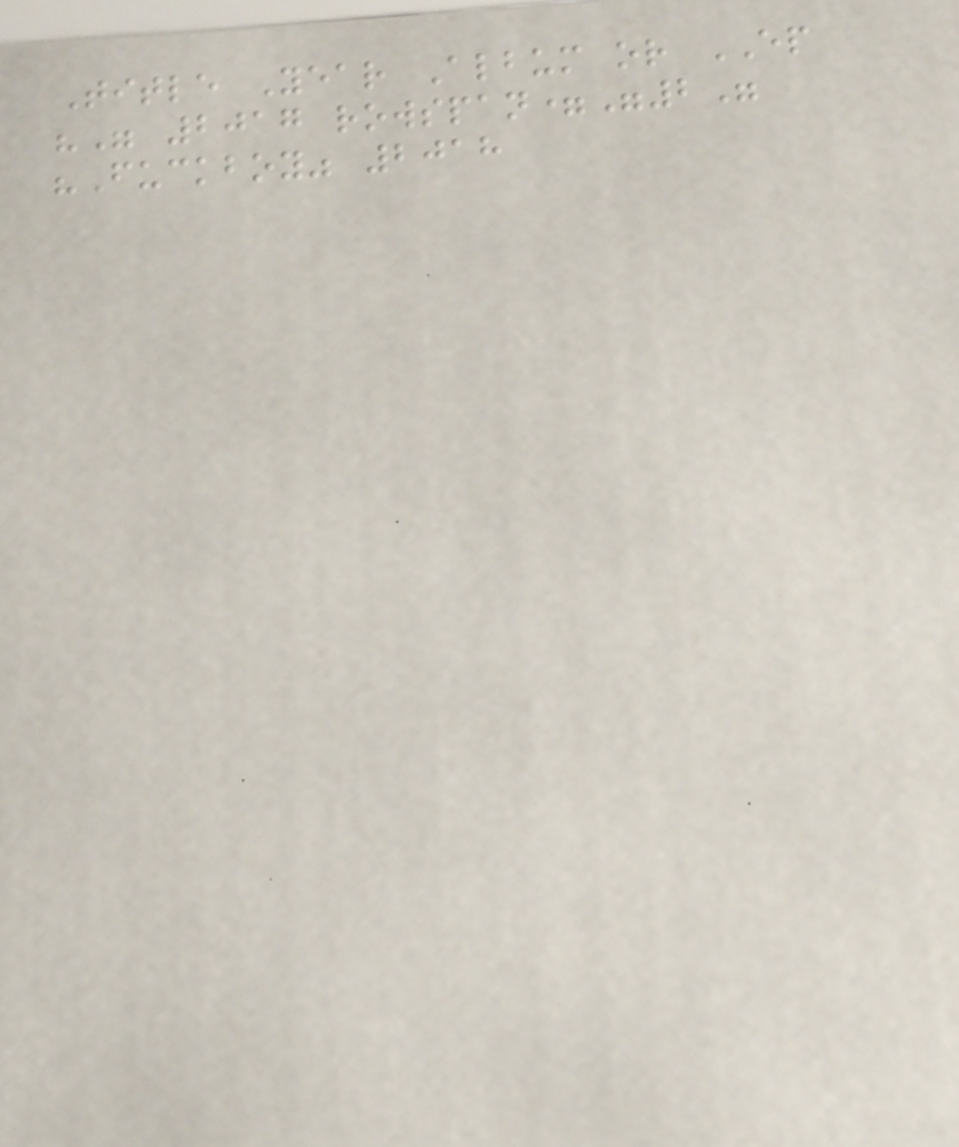Title Year Album or EP
"" 2017 rowspan="2"
"Fuckboy" 2018
